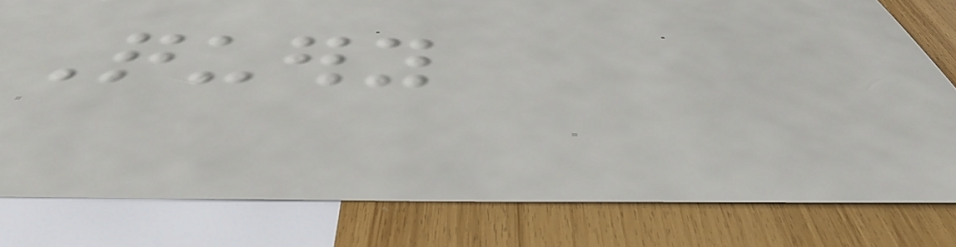Query
